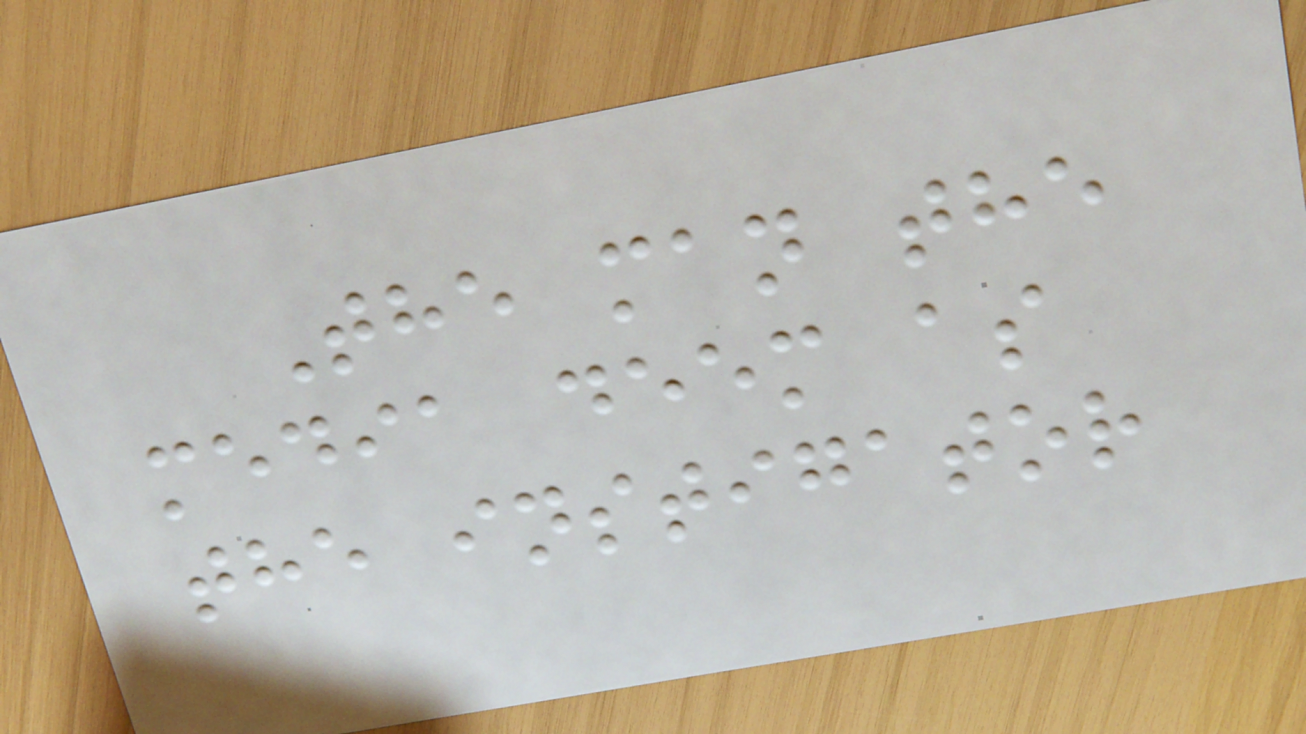The man the
media deem as
the instigator
